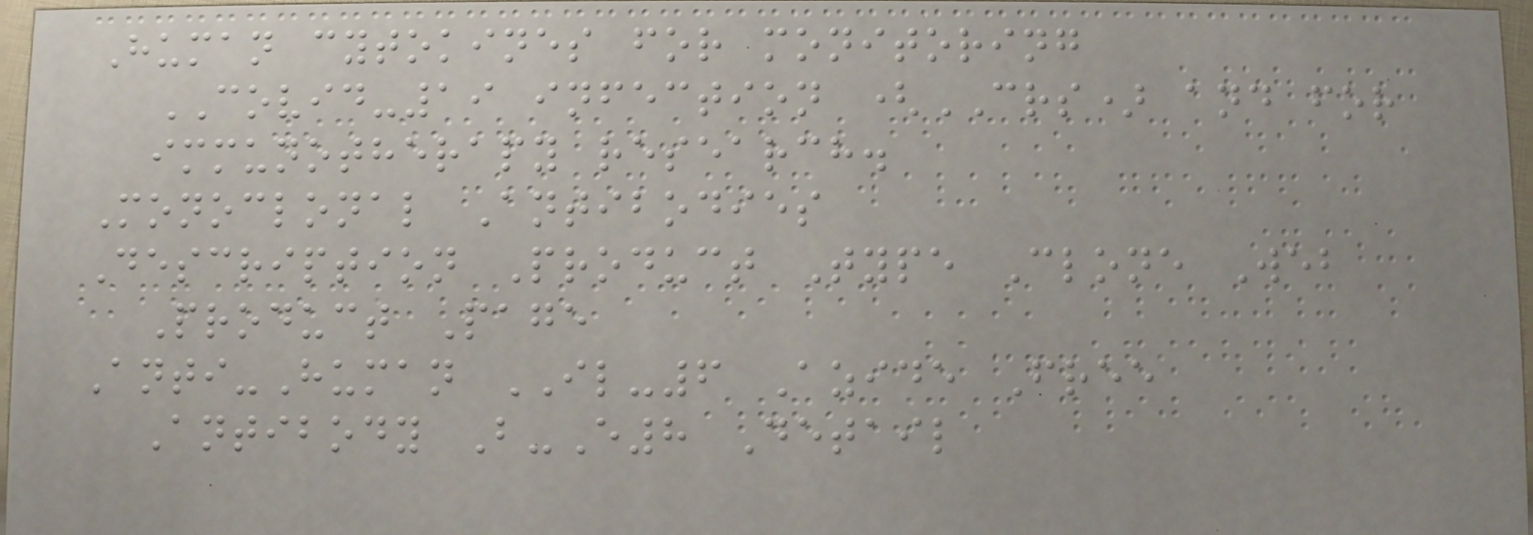Human cytokines for monitoring
COVID-19 infection (CRS) and for
immunotherapy research.
Monoclonal Antibodies
Description Product Type Clone Web
Product Page
Anti-Human IL-6 Azide Free
Antibody B-E8 Detail
